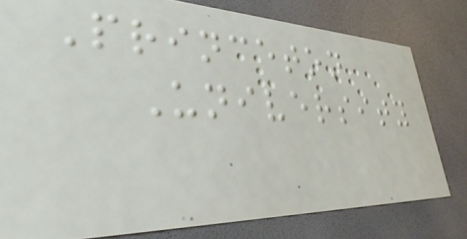Princeton
University
